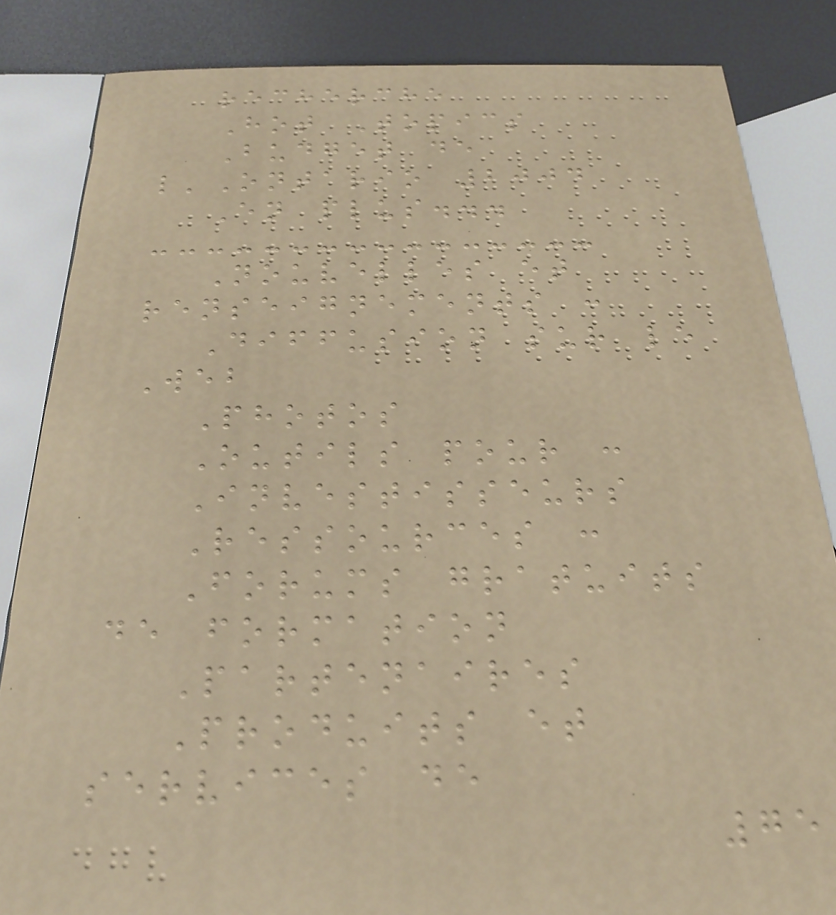recherche
Hot Topics
Budget de
l'Ontario 2004
En plus...
Nouvelles et
renseignements :
Diffusion sur le
Web
Photos
Outils pour :
Investisseurs
Ressources :
Forums gratuits
de formation
Partenaires
Produits et
services de
75
